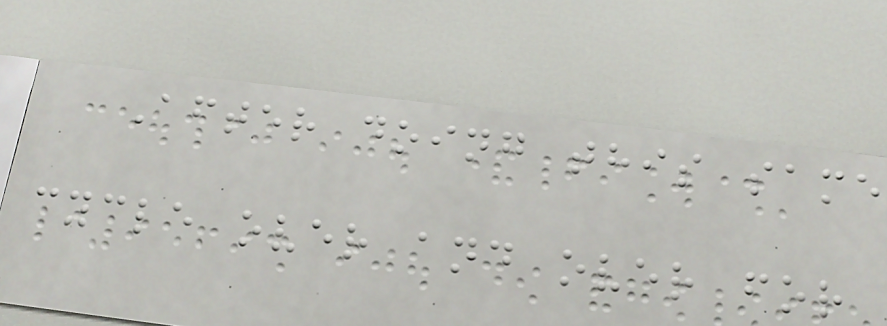After doing this same
cycle over and over for
